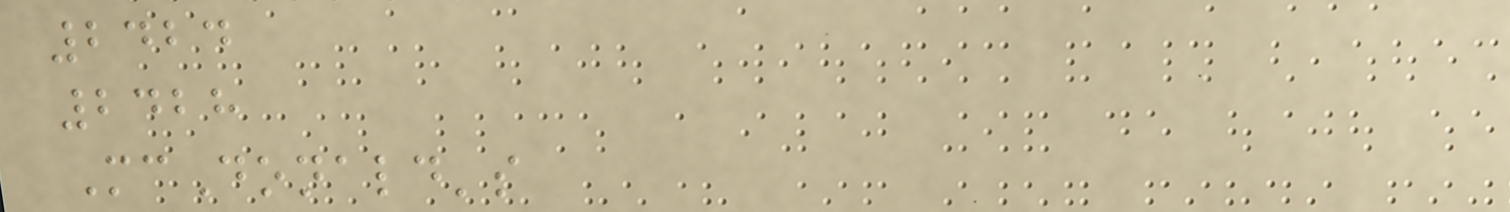2424
2428
McDonald's
